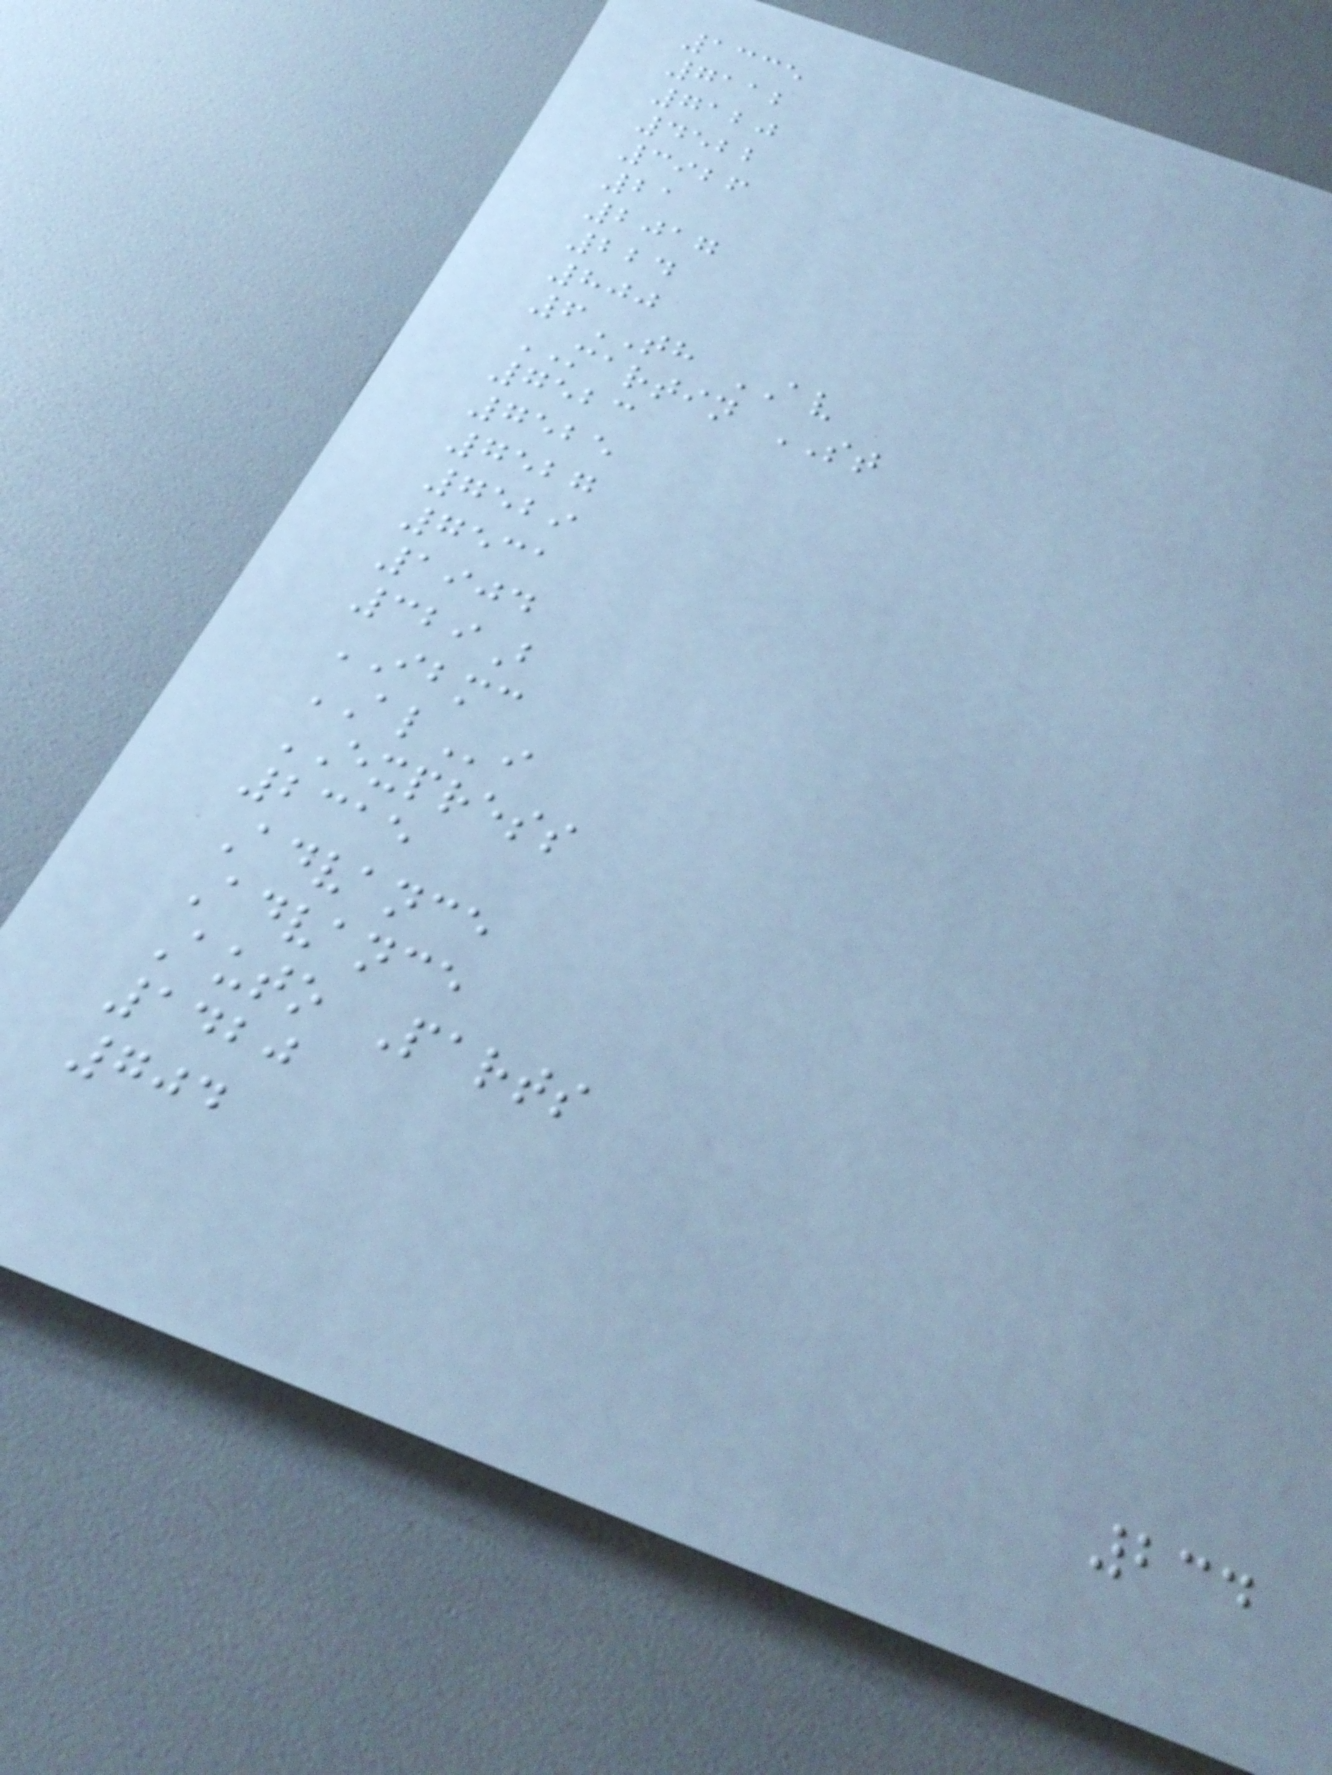1335
7112
7120
4522
3926
21
2017
224
800
6TH AV
MARTIN ST
7523
7525
7527
7529
7531
1904
329B
IBMC
ALi
EXPRESS
2315
Advance
Advance
Auto Parts
1420
704
234
